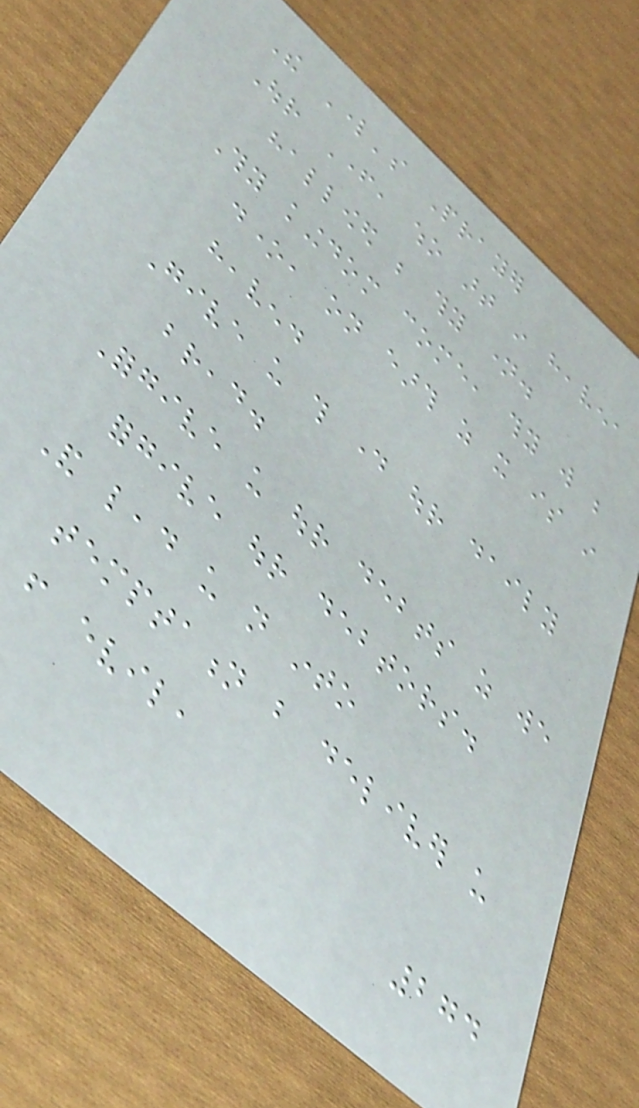The Lord's Prayer
Our Father, who art in heaven,
hallowed be thy name.
Thy kingdom come, thy will be
done, on earth as it is in
heaven.
Give us this day our daily
bread.
Forgive us our debts as we
forgive our debtors.
And lead us not into
temptation but deliver us
from evil,
274
